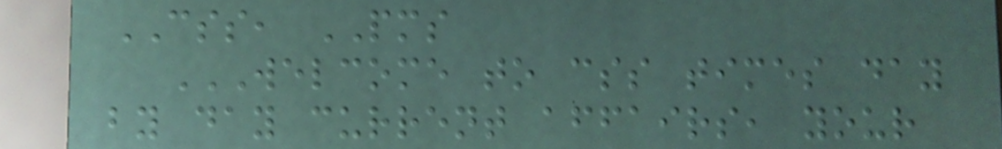CSS, PMS
WELCOME TO CSS TIMES DAY
BY DAY CURRENT AFFAIRS, YOUR
